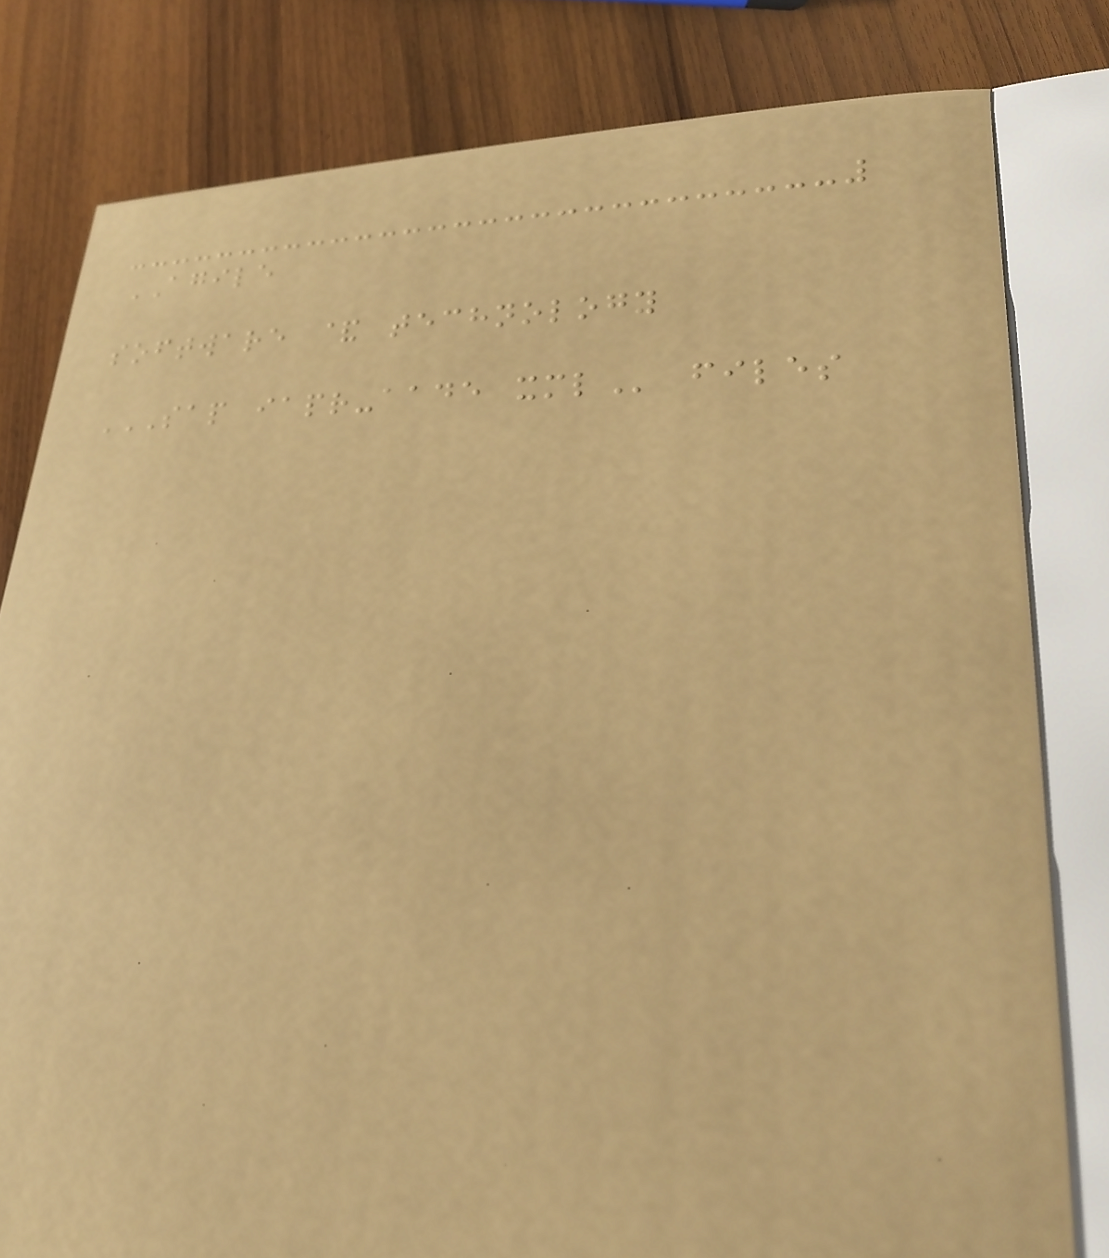AGILE
software & technology
SAP IAPR-AADE XML files
